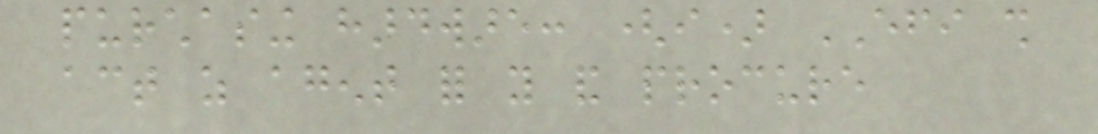purchasing hardware: (i) EFI shall
act as agent for you and procure
